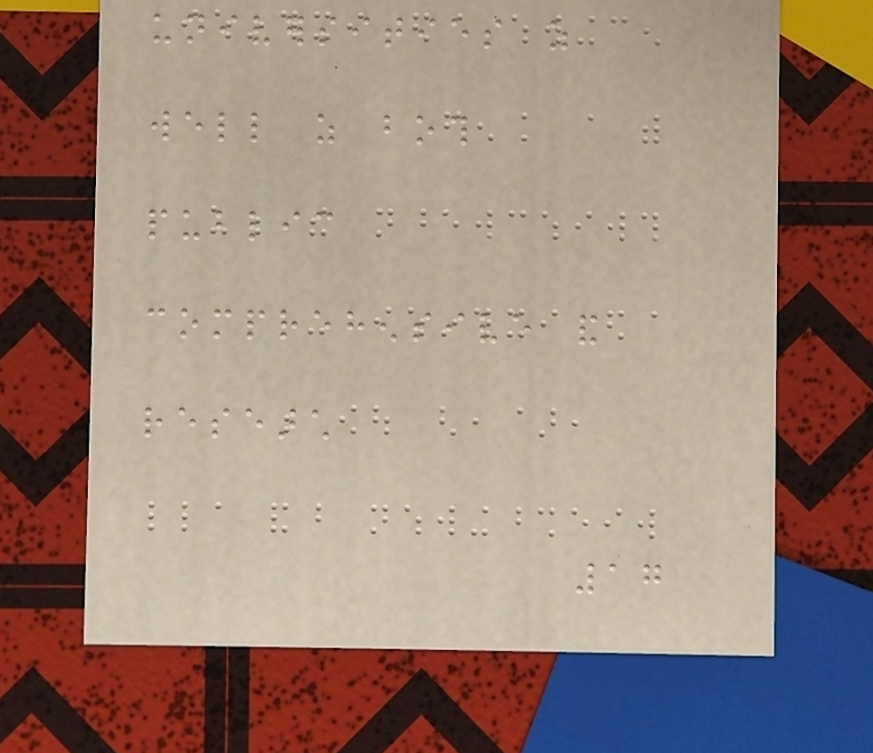universities as
well as both
public
comprehensive and
research
17
